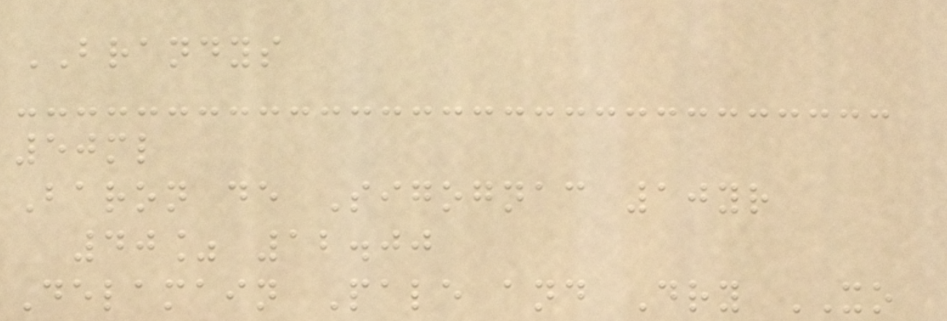BRANDYS
50ml
Baron de Sigognac 10yr
40% 12.00
Delamain Pale and Dry XO
